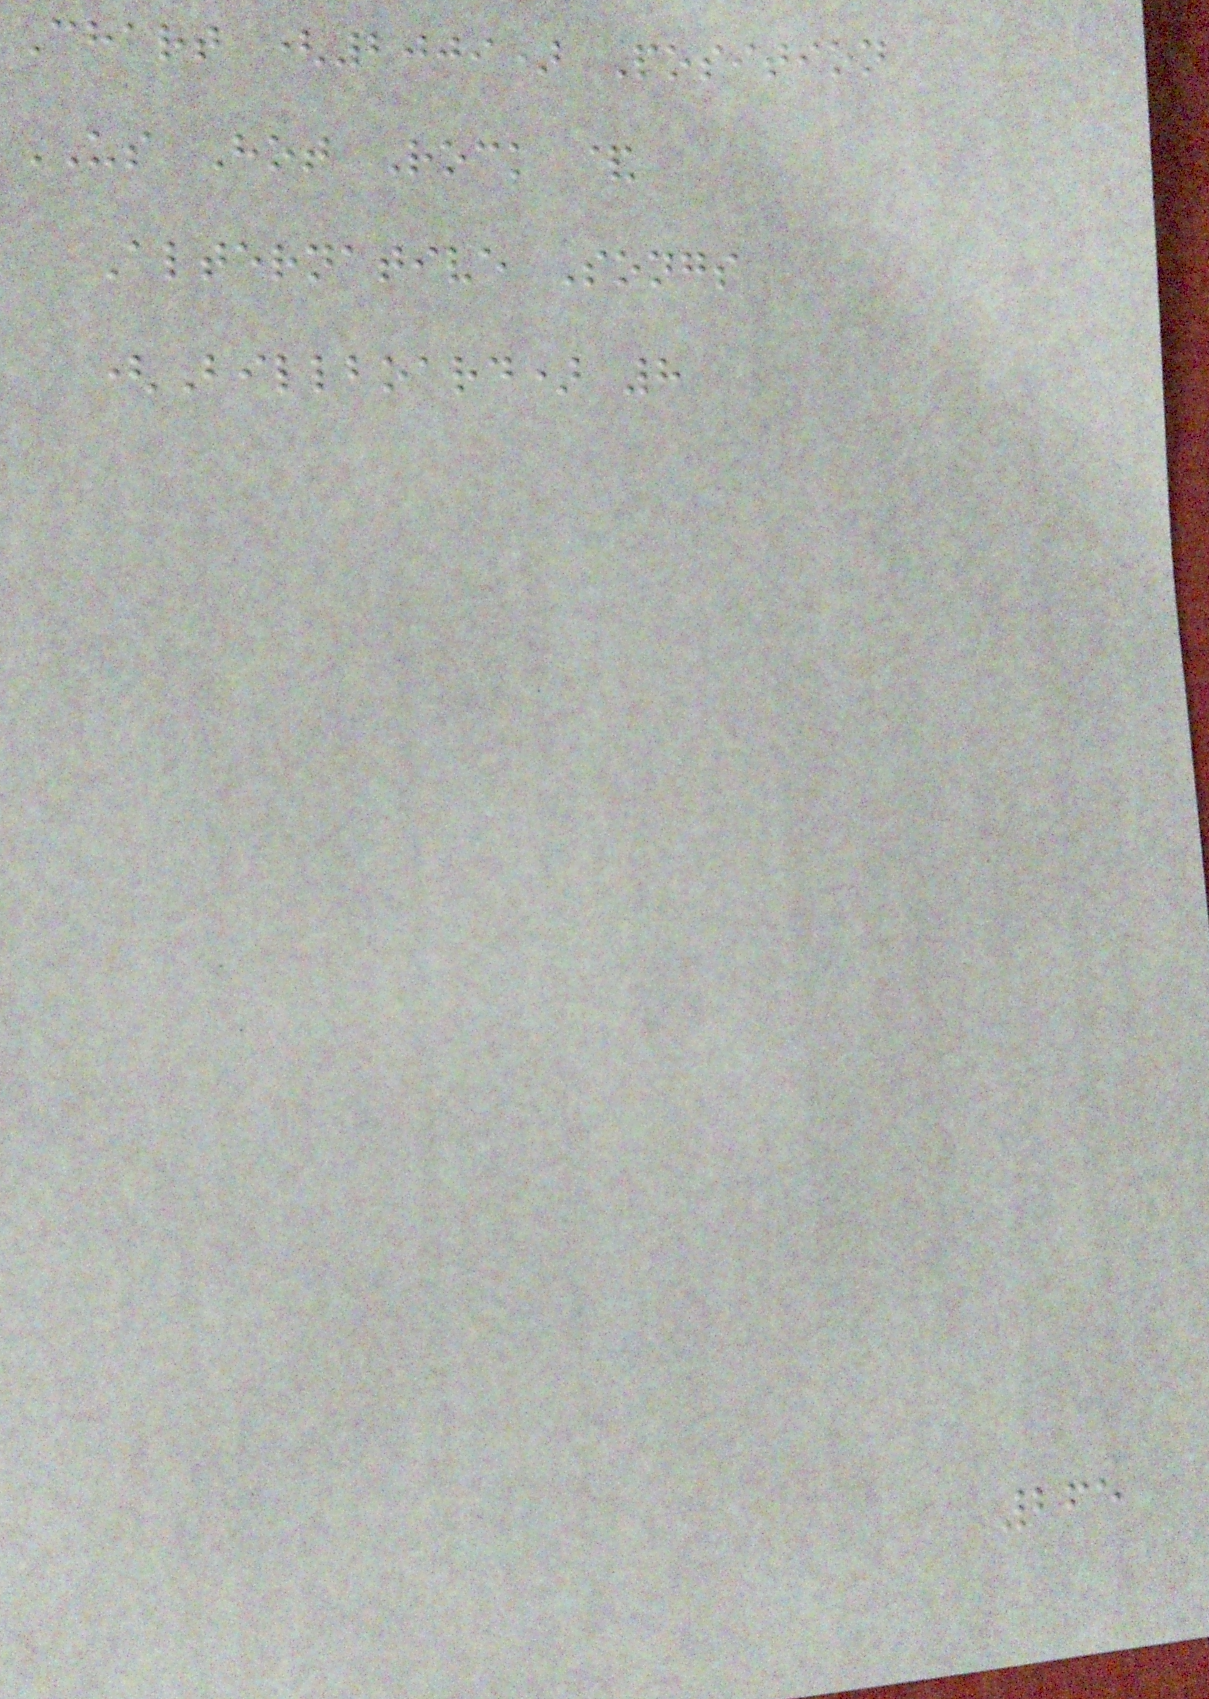Chart (2009) Position
US Hot Rock &
Alternative Songs
(Billboard) 8
265
